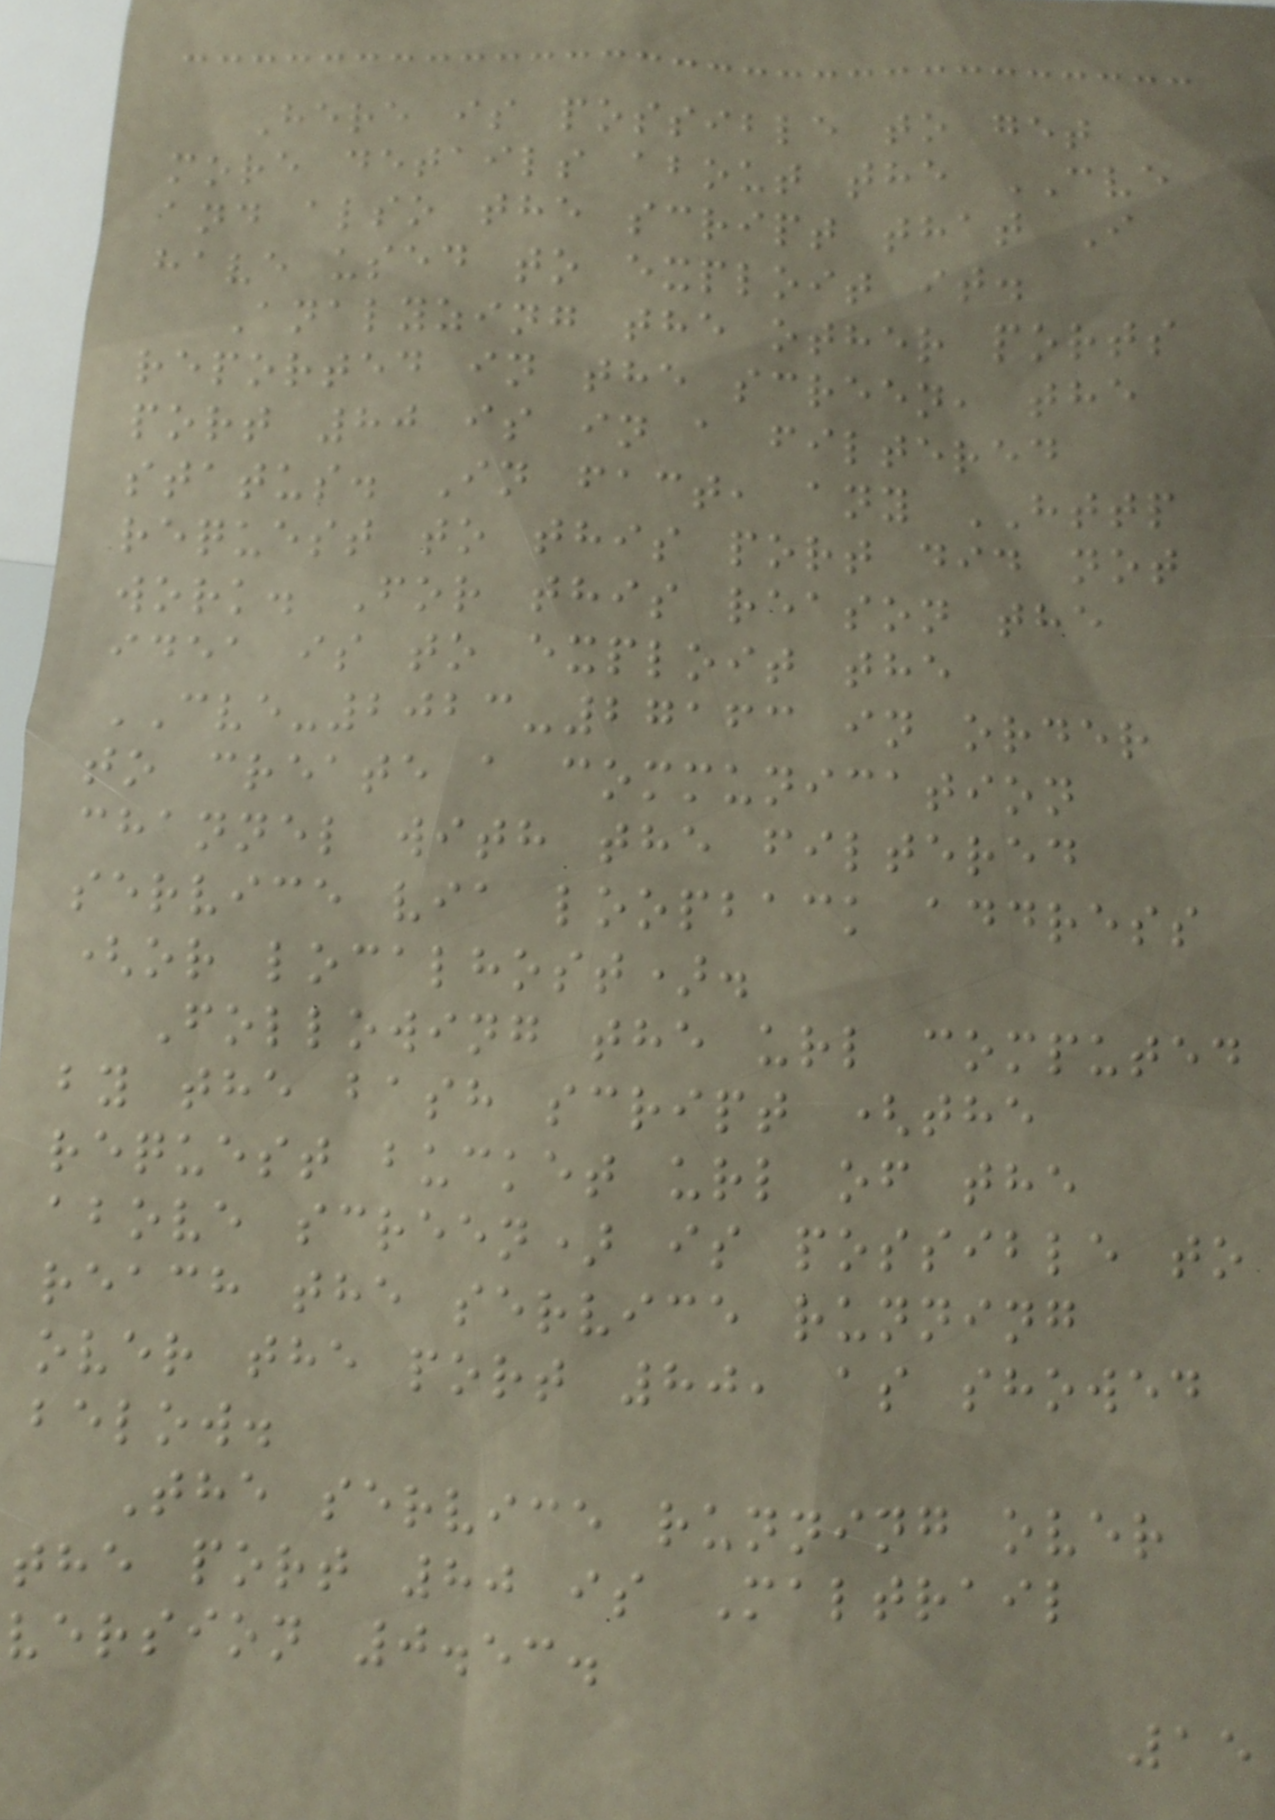Here is possible to get
more details about the CVE
and also the script that I
have used to exploit it.
Analyzing the other ports
reported in the screen, the
port 80 is in a filtered
status. In fact, any HTTP
request to this port did not
work. For this reason the
idea is to exploit the
CVE-2023-27163 in order
to create a communication
channel with the filtered
service via loopback address
(or localhost).
Following the url computed
by the bash script (the
request bucket url of the
above screen) is possible to
reach the service running
over the port 80, as showed
below.
The service running over
the port 80 is Maltrail
version 0.53.
15
